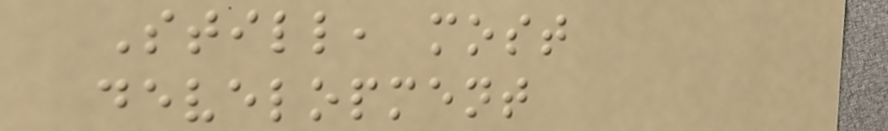Still, most
development
